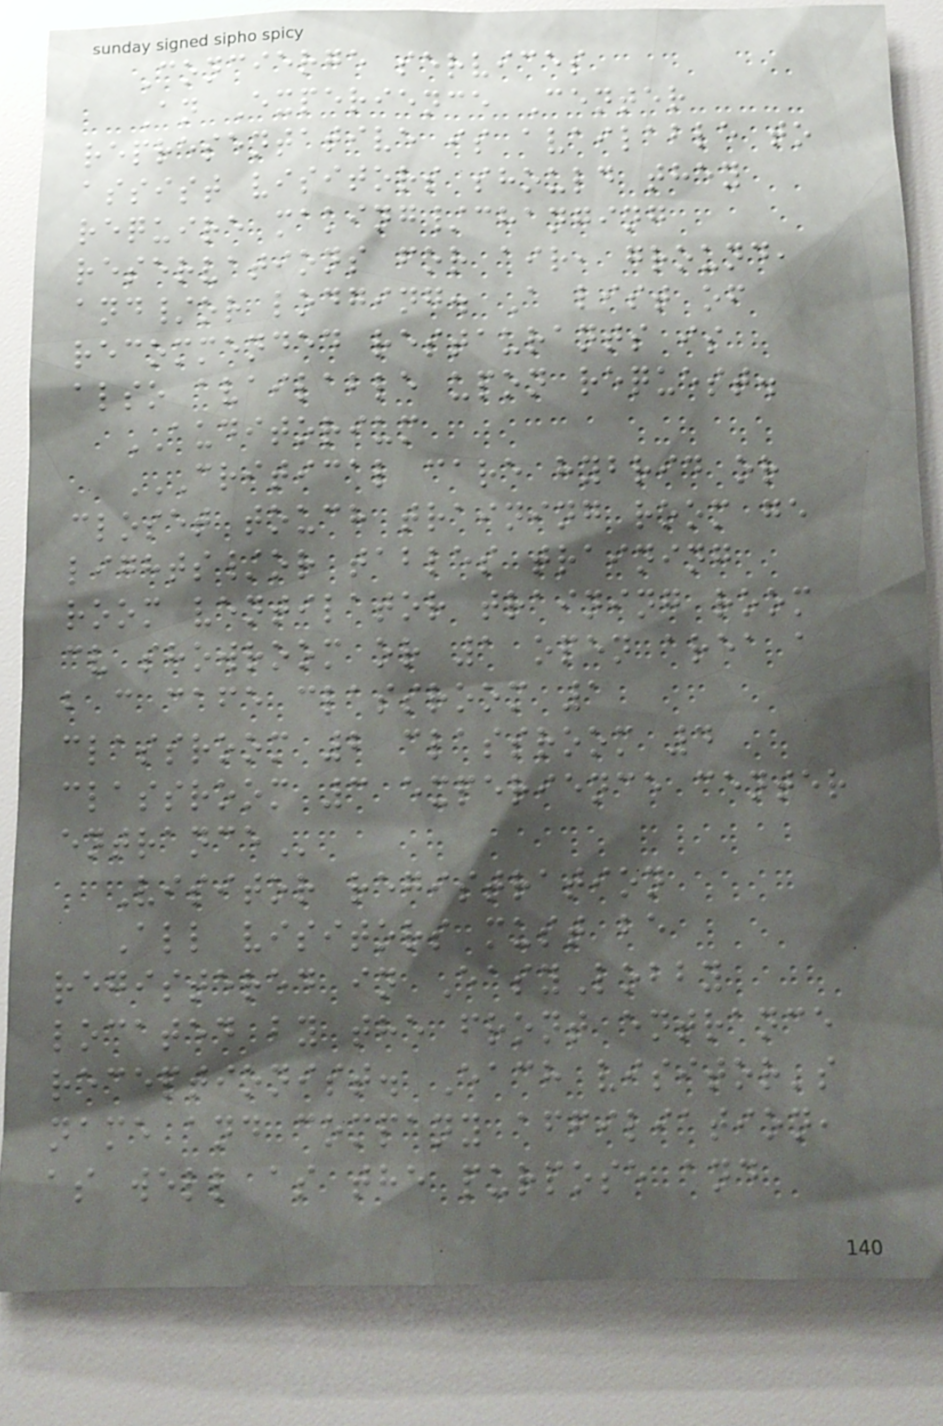Concierge services
An Experience Center
representative is available to
assist visitors should they
require making/changing
reservations for air, ground,
and/or lodging. A list of
recommended restaurants is
also available upon request.
AUDITORIUM
CRITICAL CARE HYBRID OR
CLOSET TOUCH TRAINING ROOM GE
LIGHTS/OR TABLES TRAINING
ROOM VENTILATOR TRAINING ROOM
CV SHOWROOM OR 1 OPEN AREA A
B C CAFE CLASSROOM 1
CLASSROOM 2 CLASSROOM 4
CLASSROOM 3 EXPERIENCE CENTER
ENTRANCE
Visitor registration
All visitors must be
registered in EasyLobby
located by the front entrance
receptionist. Each visitor's
name and company affiliation,
as well as the purpose and
